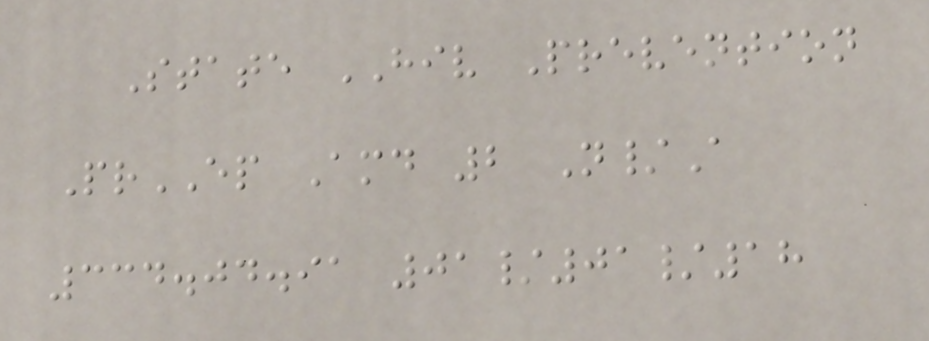State HIV Prevention
PrEP Amd 2 N/A
334.04.91 01/01/18
